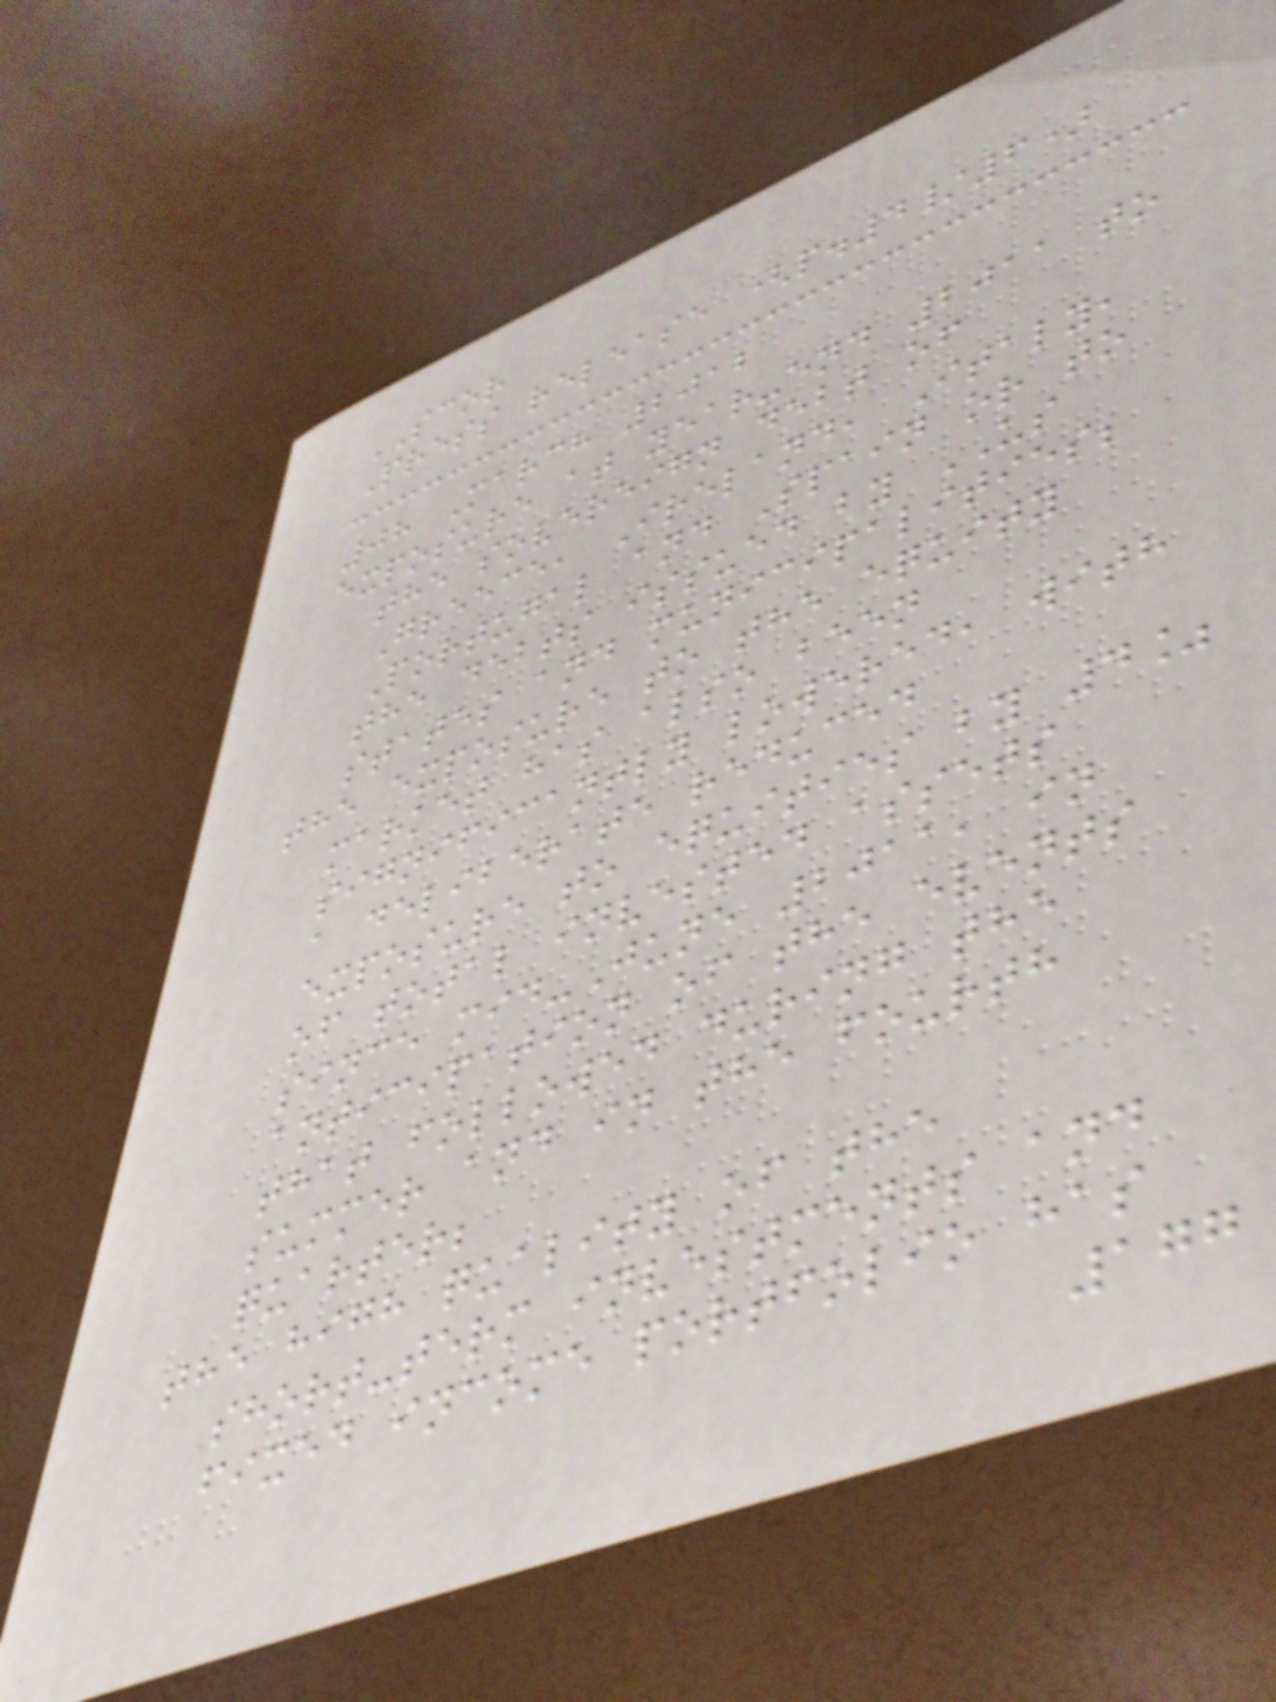SCOR
Press release (p.4/6)
08 March 2012
exposure at year-end 2011 to
the sovereign debt of
Greece, Ireland, Italy,
Portugal and Spain or to
the debts issued by US
states and municipalities;
the exposure to the equity
market has also been
significantly lowered, with
a deliberate reduced
exposure to equities by 4%
of total invested assets
since mid-June 2011, in
anticipation of the events
that followed during the
summer and in the fourth
quarter;
the high quality of the
short-term investments and
fixed income portfolio has
177
